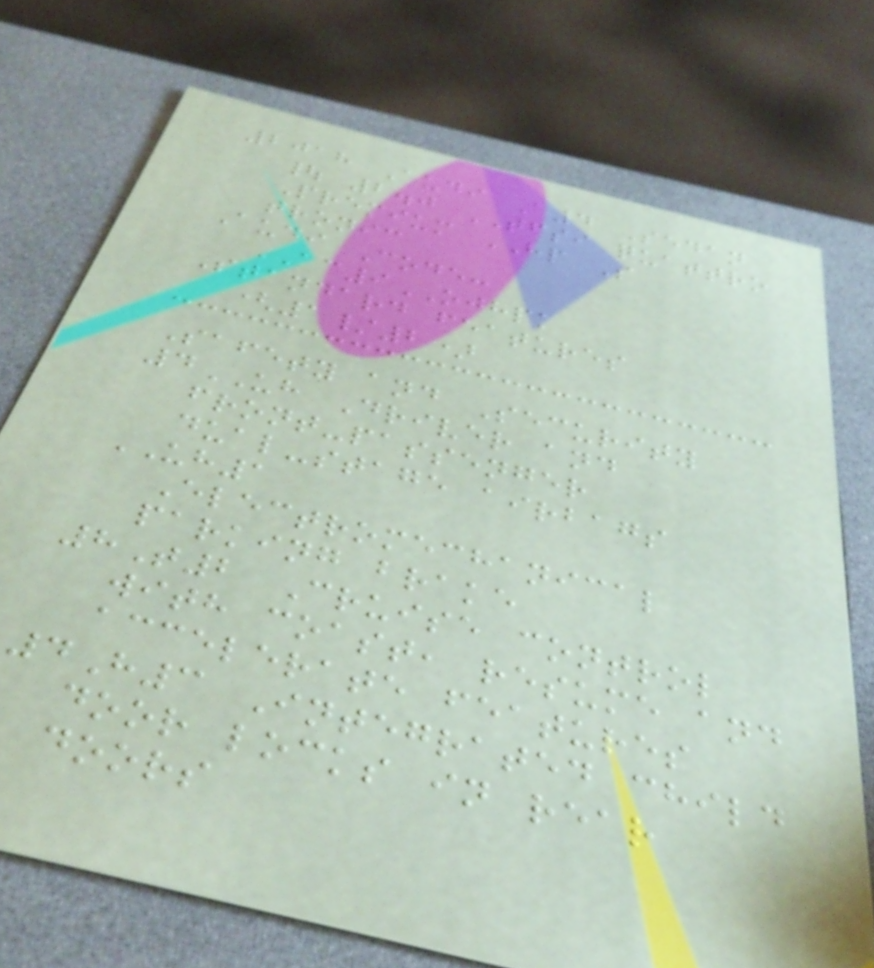2018 Audi A4 Sedan
| 2.0 TFSI quattro
Premium HP S
tronic
Audi Code:
AC9OJHPK
Standard features
(1/2)
Safety and Security
4UH Driver and
front-passenger
dual-stage airbags
UH1
Electromechanical
parking brake
8T2 Cruise control
with coast, resume and
accelerate features
4H3 Integrated child
door locks in rear
doors
